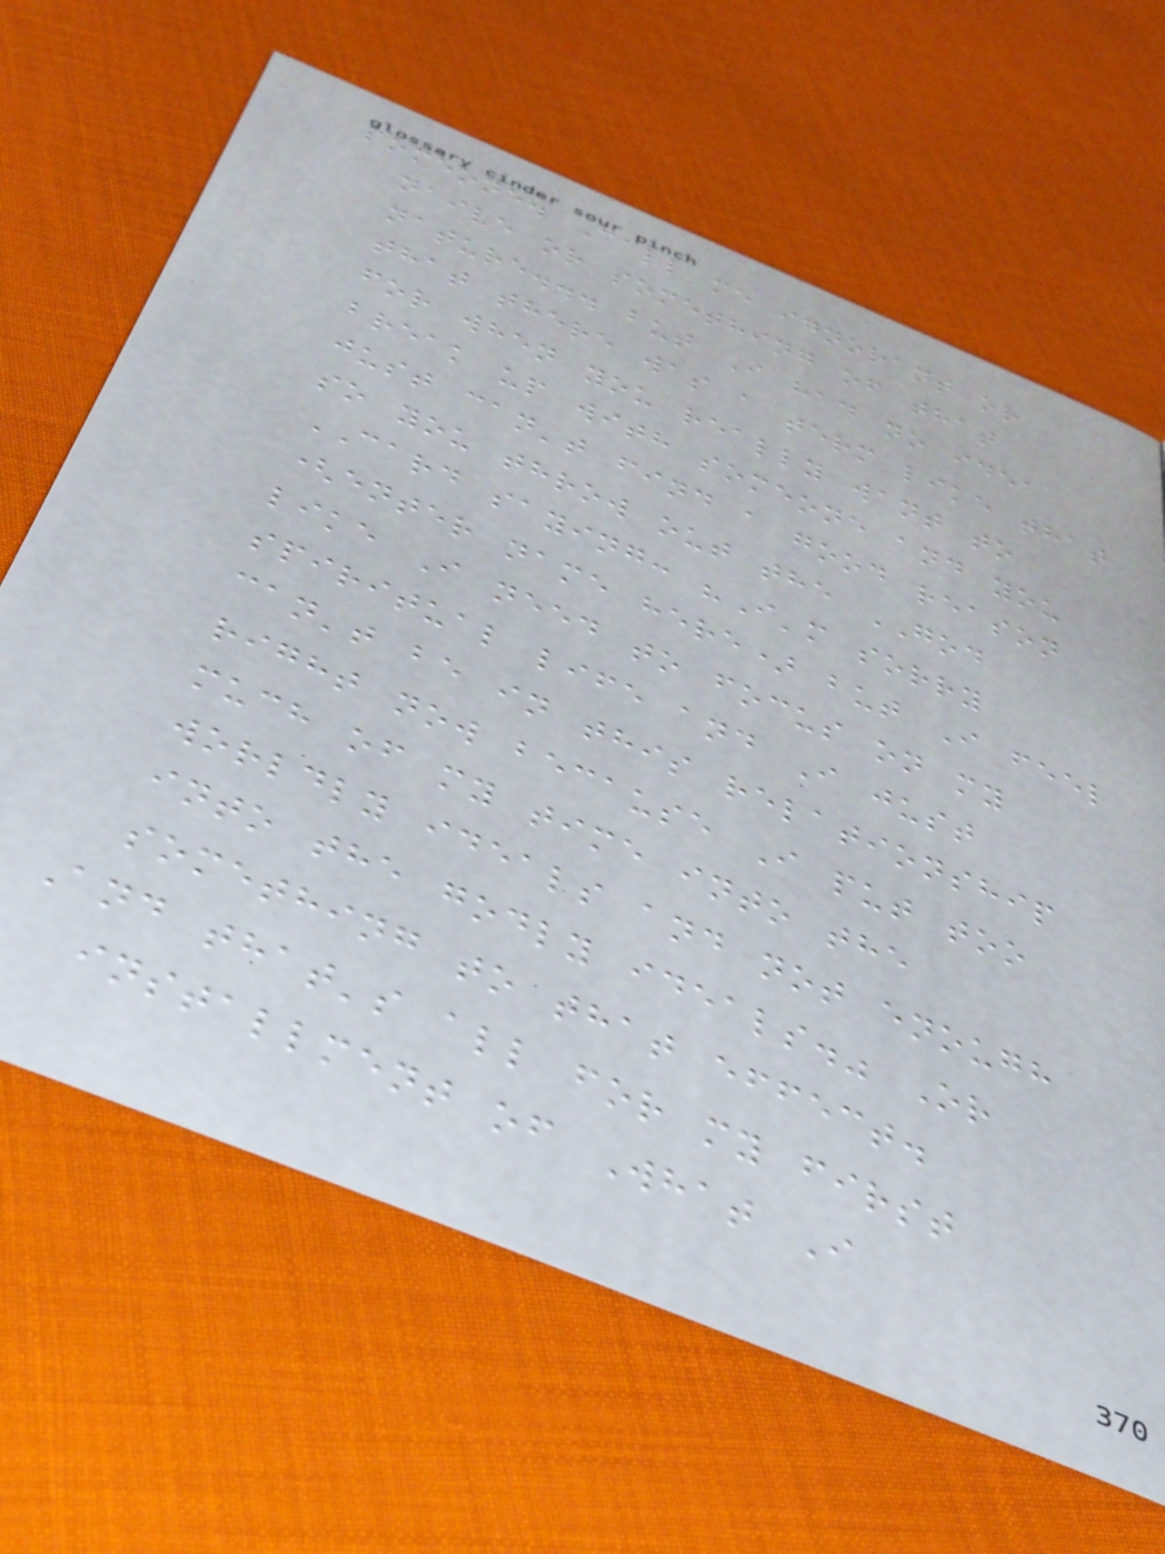someone. Call me ignorant or
naive or something of that
nature... but I had no idea
that there was a term like that
for when you really want to
break up with someone and you
just can't find a good reason
so you throw out the GOD
CARD saying: "I'm sorry
(enter name here) but I feel
like I need to focus on my
spiritual life and I just
can't be in this relationship
right now because I put too
much of my time into the
worldly ideals and not enough
into the godly ideals." Or
something to that effect.
And that's all for my first
installment of What I
